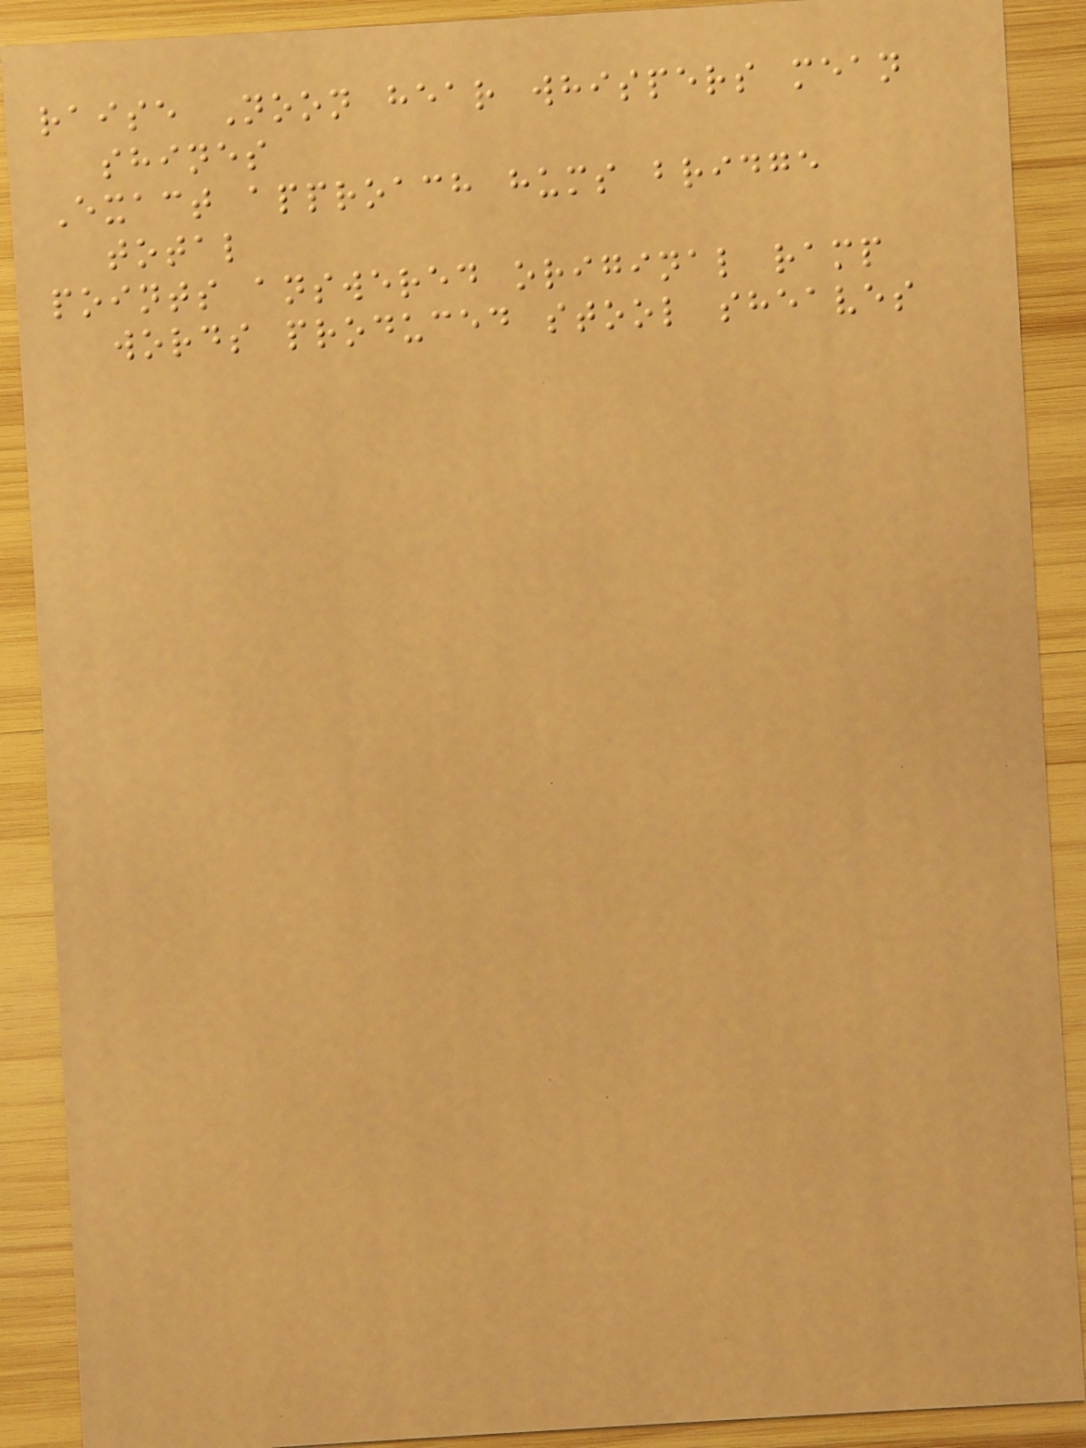raise Noon hear whispers mean
shines
Exact approach hums bridge
total
points answered original ramp
words produced stool sheaves
